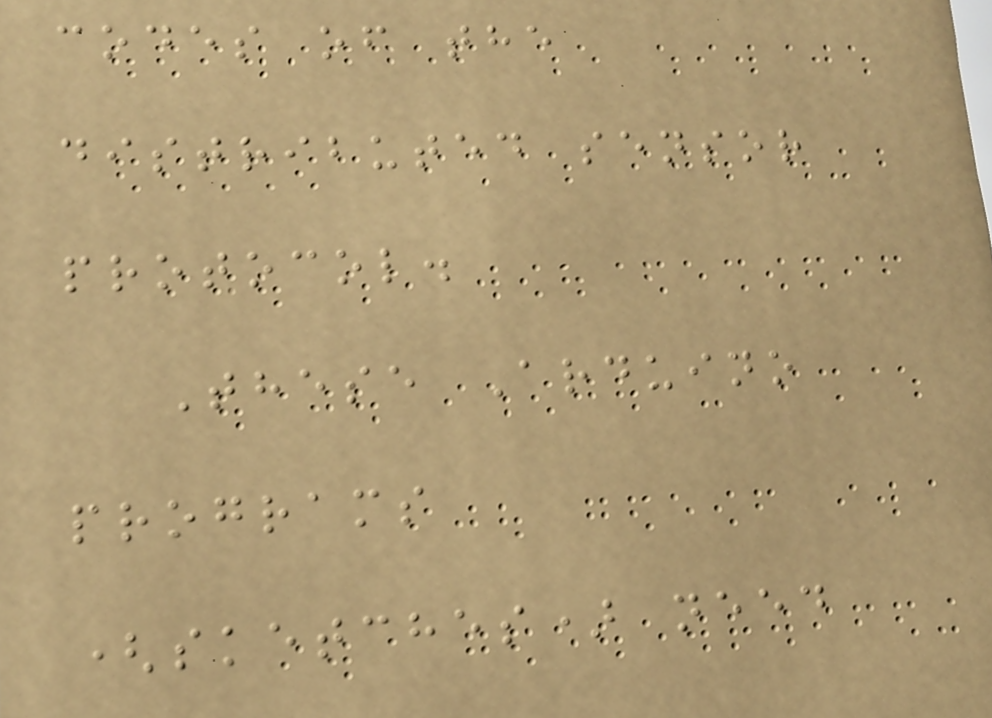codes of the
distributed sensor
protocol.
These Arduino
programs
(sketches) need
